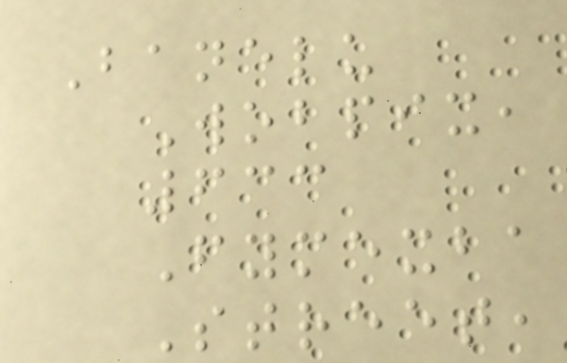Banelu
Wobpix,
633
Fymexba
Street,
